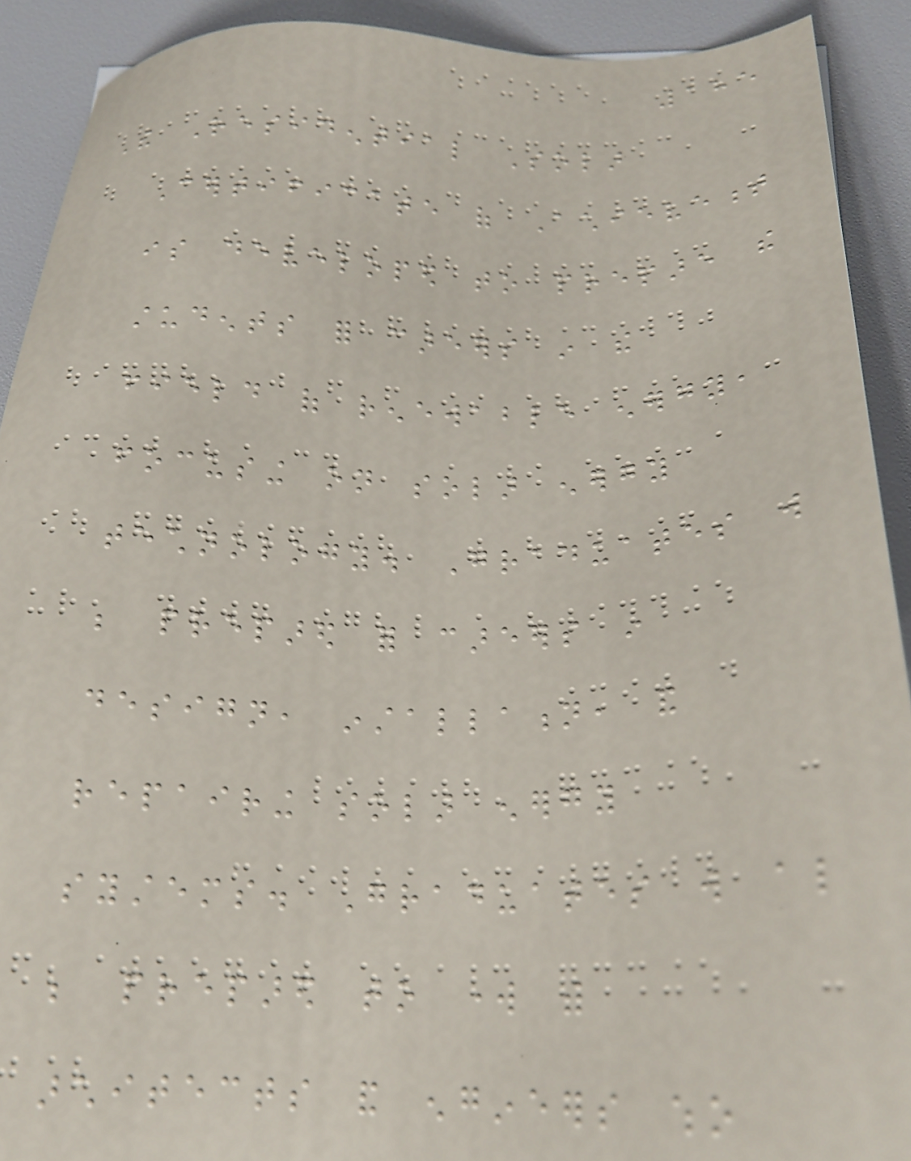185
The Residential Solar
Certificate of Achievement
is developed to prepare the
students for careers in the
field of renewable energy,
focusing on solar energy
technology. Graduates will
be prepared for careers in
design, installation, and
repairing solar energy
systems. Graduates will also
be prepared to work with
architects and engineers who
